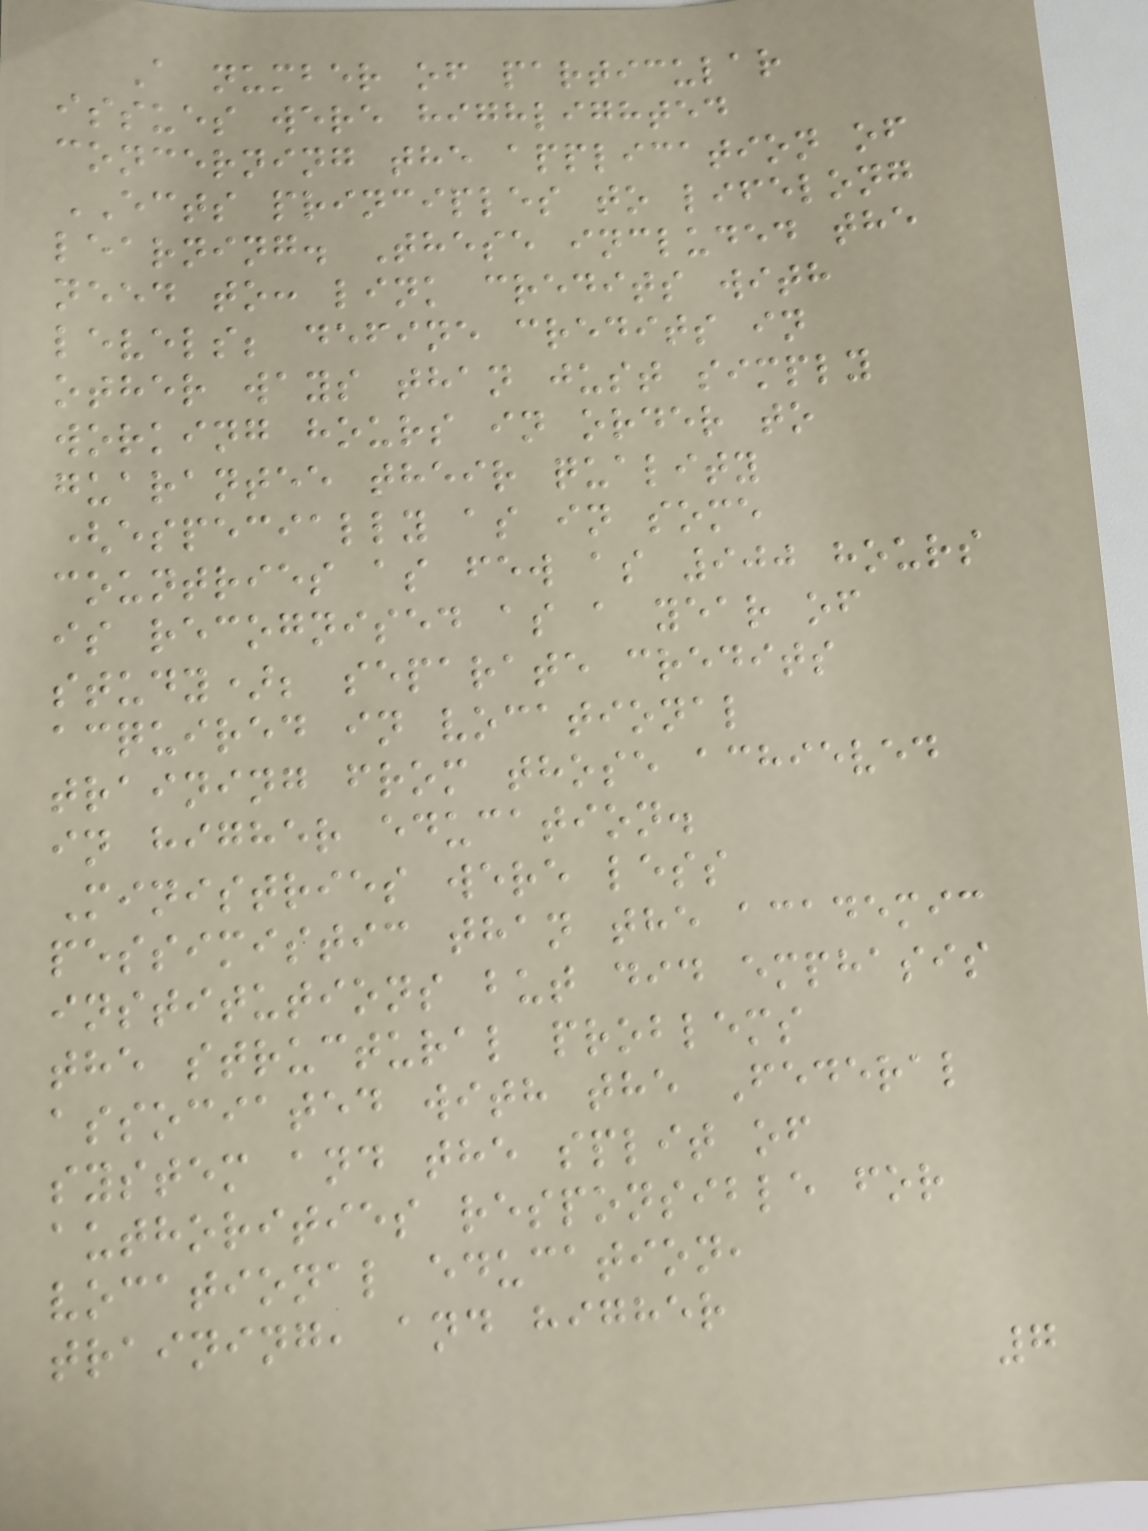A number of particular
issues were highlighted
concerning the application of
ECTS principles to lifelong
learning. These included the
need to: link credits with
levels; define credits in
other ways than just simply
working hours in order to
guarantee their quality
(especially as in some
countries as few as 900 hours
is recognised as a year of
study); separate credits
acquired in vocational
training from those achieved
in higher education.
Ministries were less
pessimistic than the academic
institutions but did emphasis
the structural problems
associated with the Federal
system and the split of
authorities responsible for
vocational education,
training, and higher
7
